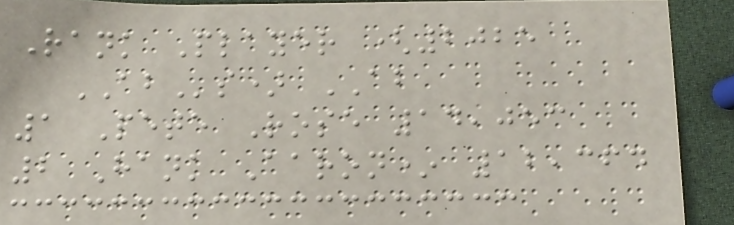Rank Player (2025
ABs) AB
1 Pete Rose 14,053
2 Hank Aaron* 12,364
